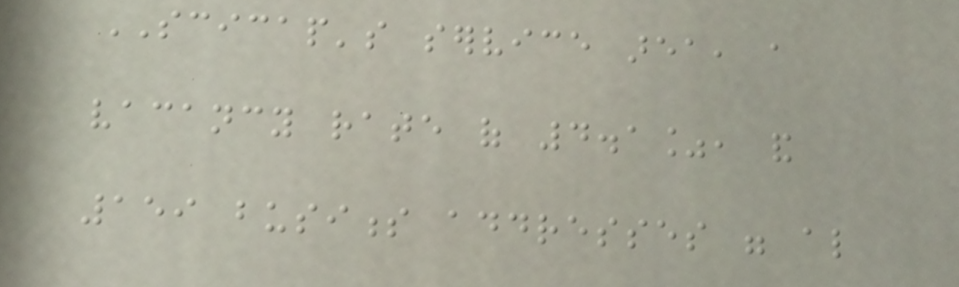SCICAP's service area, a
vacancy rate of 4.1%, and
159 business addresses were also
